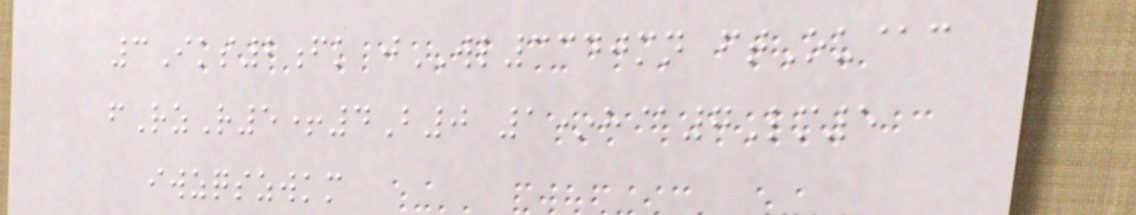3Iks2fk jWL3340mn ftOu@c
fRzR5+4B0 1*h@7Lm5
iwzqszwkm
